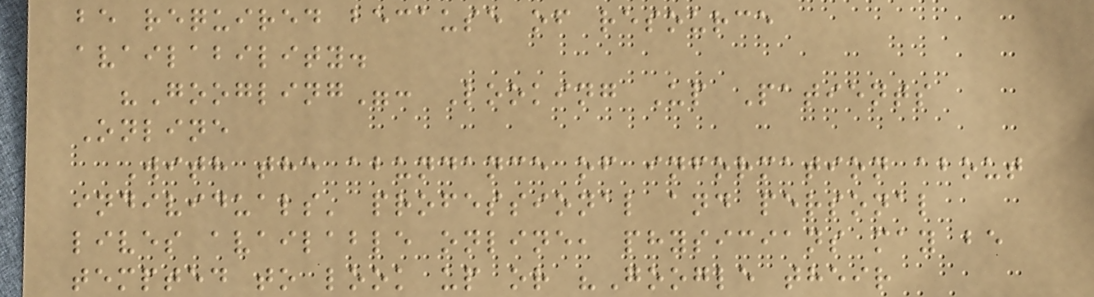be required because of resource
availability.
"Googling": Looking Up Patients
Online
With the abundance of information about
individuals' professional and personal
lives available online, physicians may be
tempted to look up or "Google their
